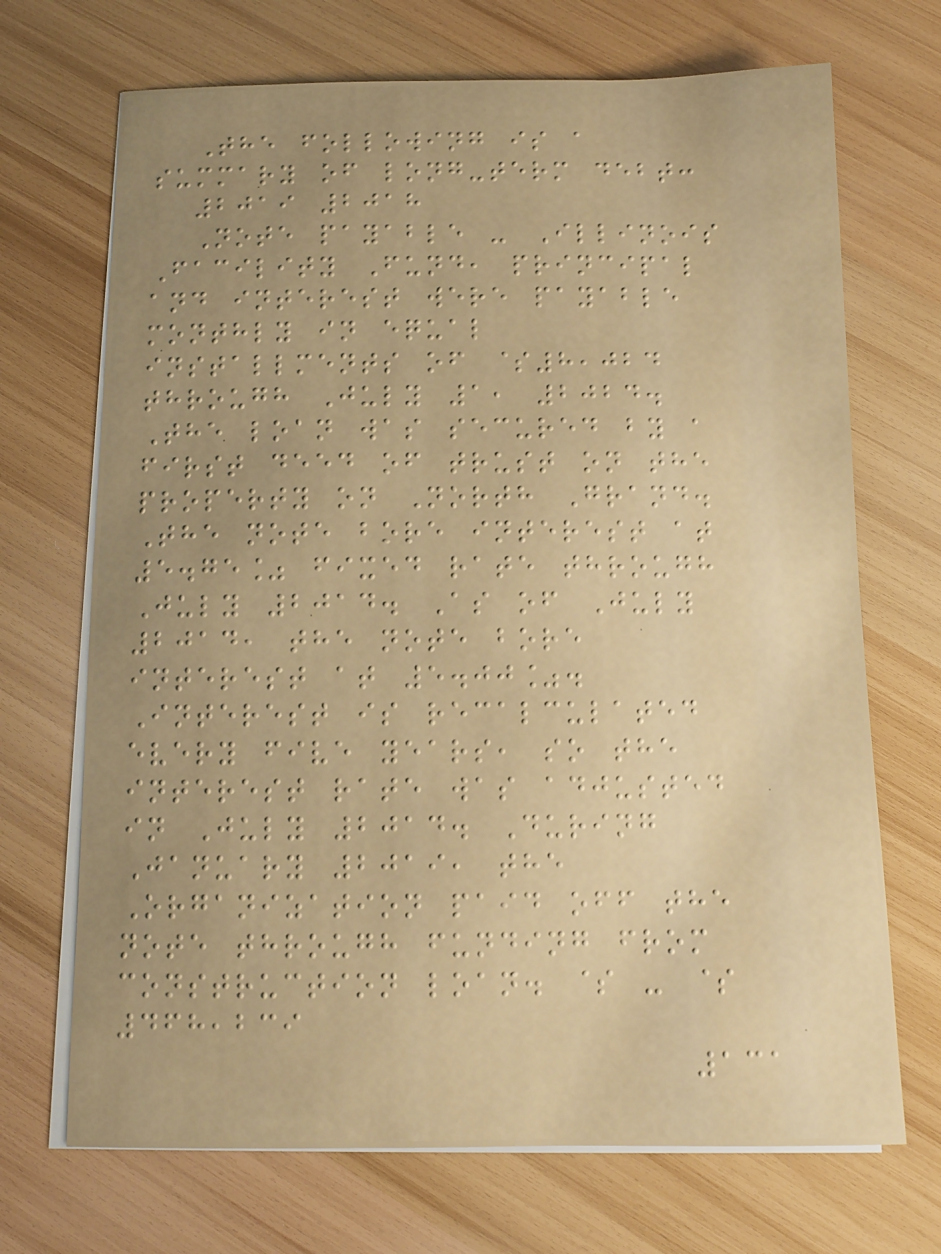The following is a
summary of long-term debt:
2019 2018
Note payable - Illinois
Facility Fund, principal
and interest were payable
monthly in equal
installments of $8,024
through July 1, 2024.
The loan was secured by a
first deed of trust on the
property on North Grand.
The note bore interest at
5.75% fixed rate through
July 2014. As of July
2014, the note bore
interest at 5.00%.
Interest is recalculated
every five years, so the
interest rate was adjusted
in July 2014. During
January 2019, the
Organization paid off the
note through funding from
construction loan. $ - $
468,239
131
